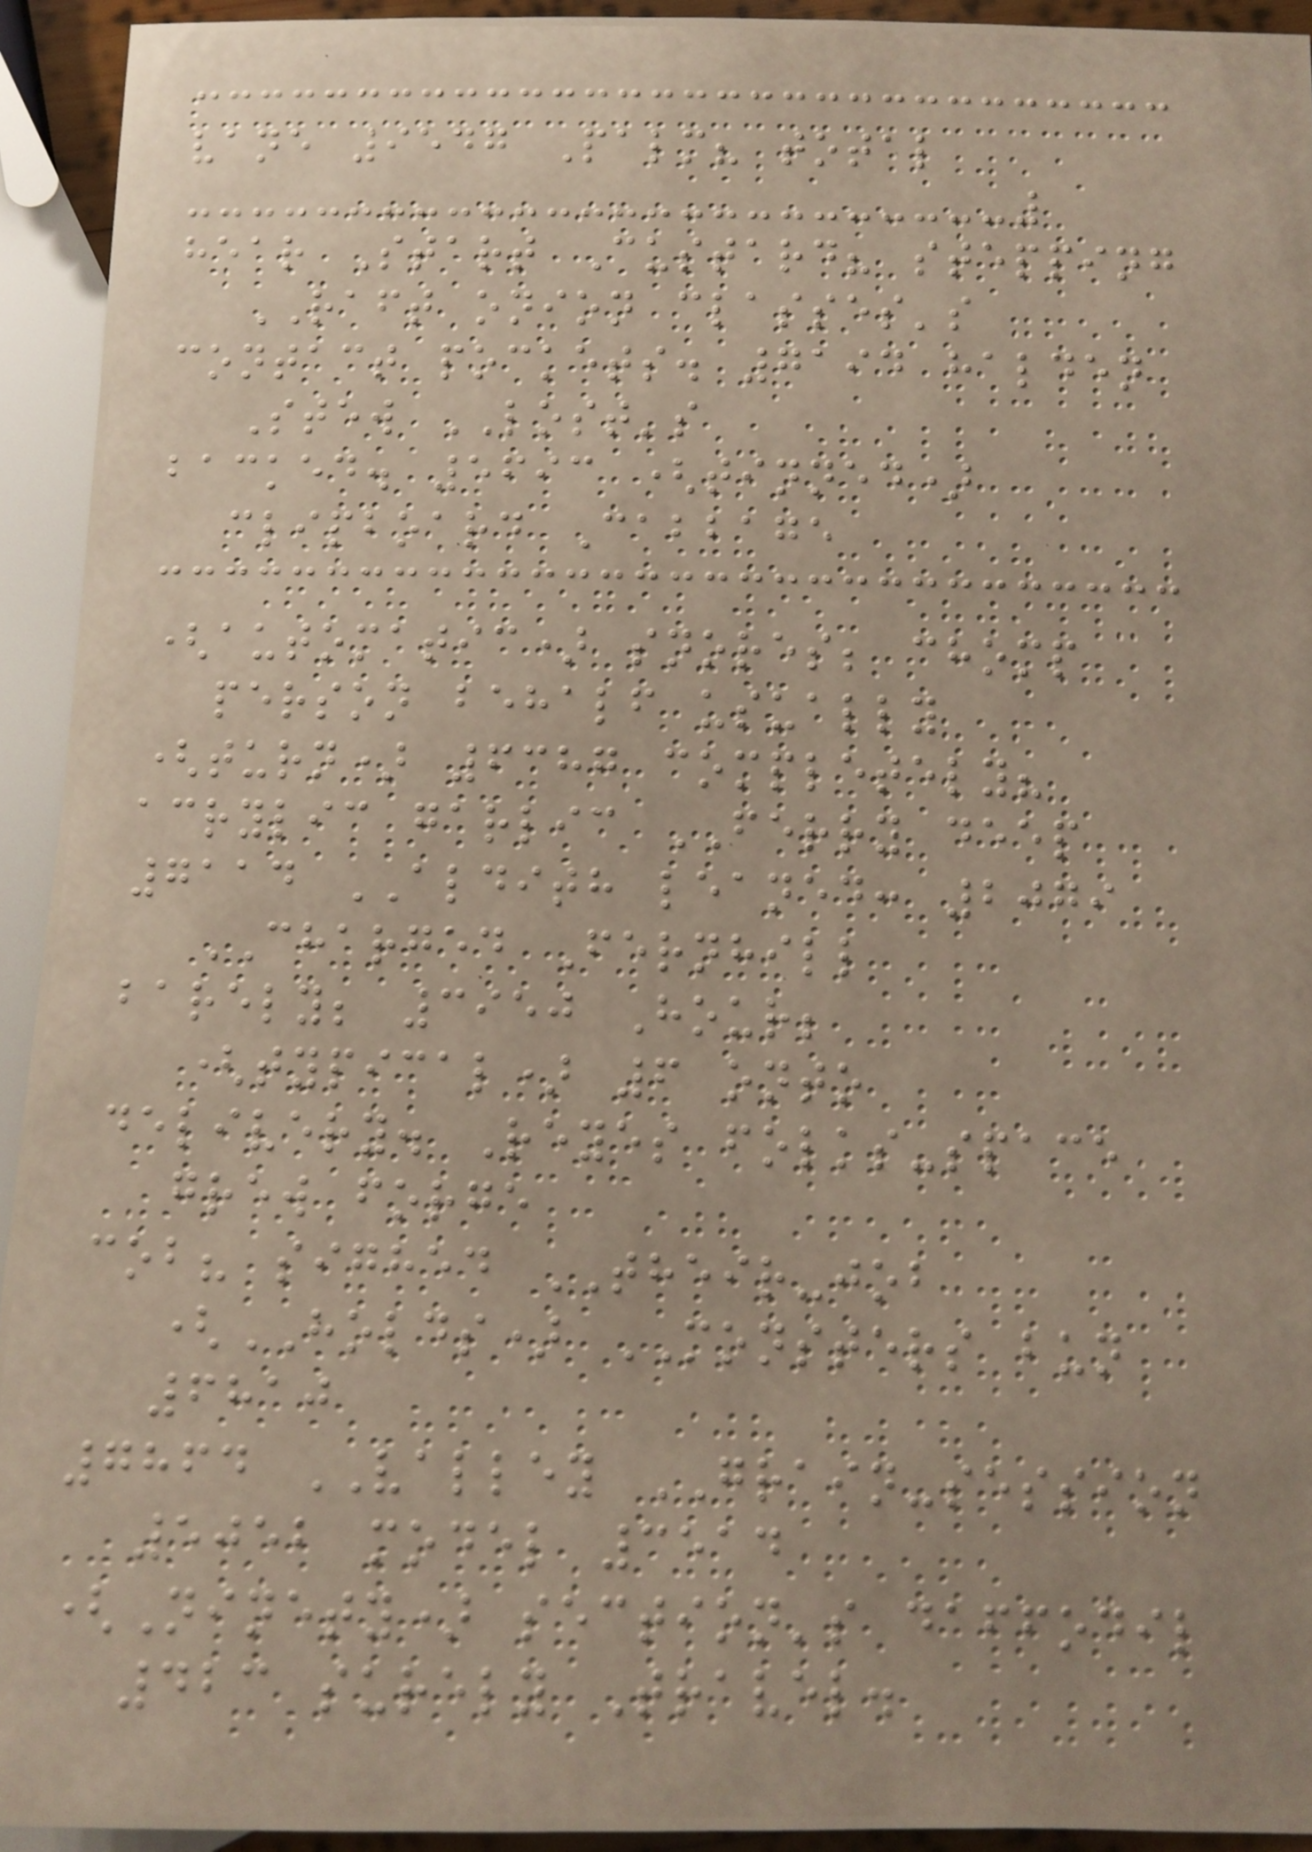vane 9547 Palm? total
hear Start Custard? stepping
RAFT onion classes's
contact pockets. 7194 halden
Stew LOST's
backed. 5693 (tinned)
clipboard Cabbage
(automatic) snores; chomp
person behalf usually
(turn) 6387 completely?
acrylic garlic FERRY deep
7114 ALDITH leaned: 2079
CHARGED Fernhill
barely; 3950 Hour;
(typical) 6 onto
delivery. Reyes folks-space
grew forge
cob? sighed THEIR-job
(HOLDS) MONSTERS bun
6810
7864 VALLEY GRAIN-session
5052 model 3514
(Ninety) section's daffodil
423 surely Travel.
